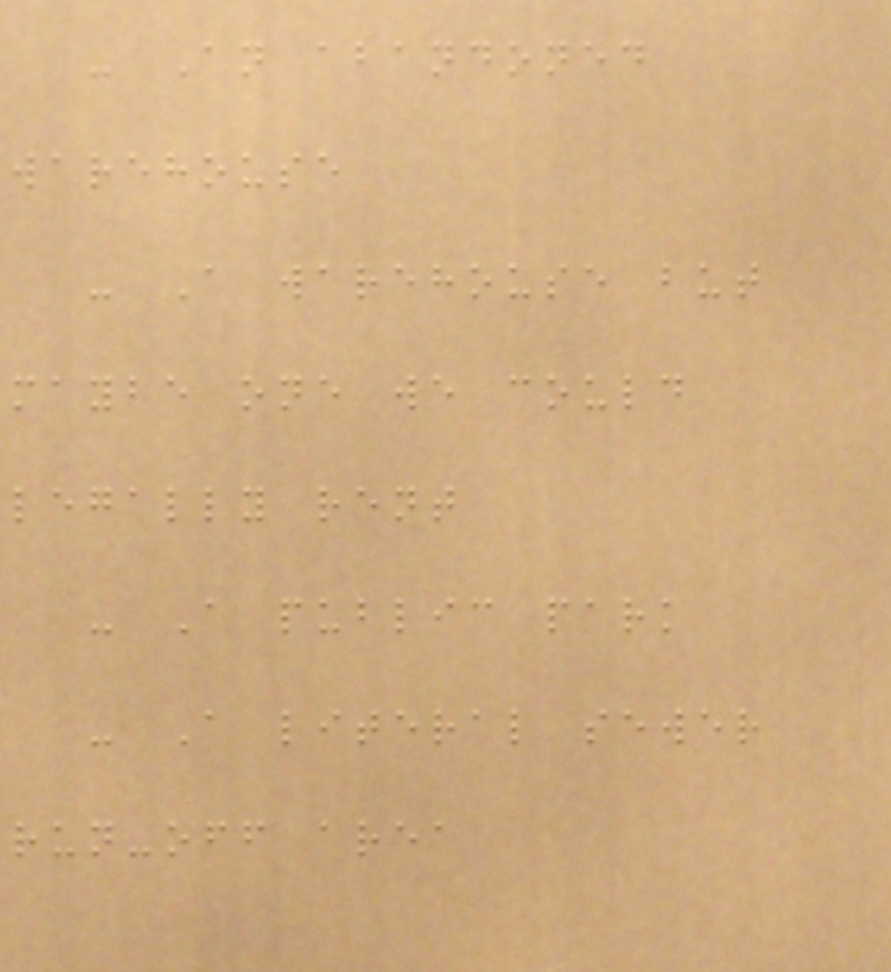- An abandoned
warehouse
- A warehouse but
maybe one we could
legally rent
- A public park
- A literal sewer
run-off area
